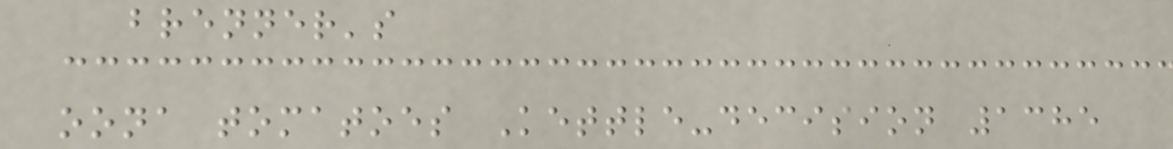brenner's
oona tomatoes Kettle-decision 1385
